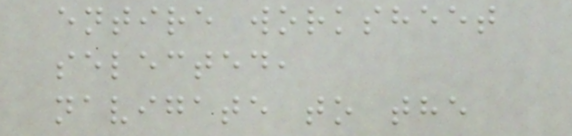entire worksheet
selected,
navigate to the
